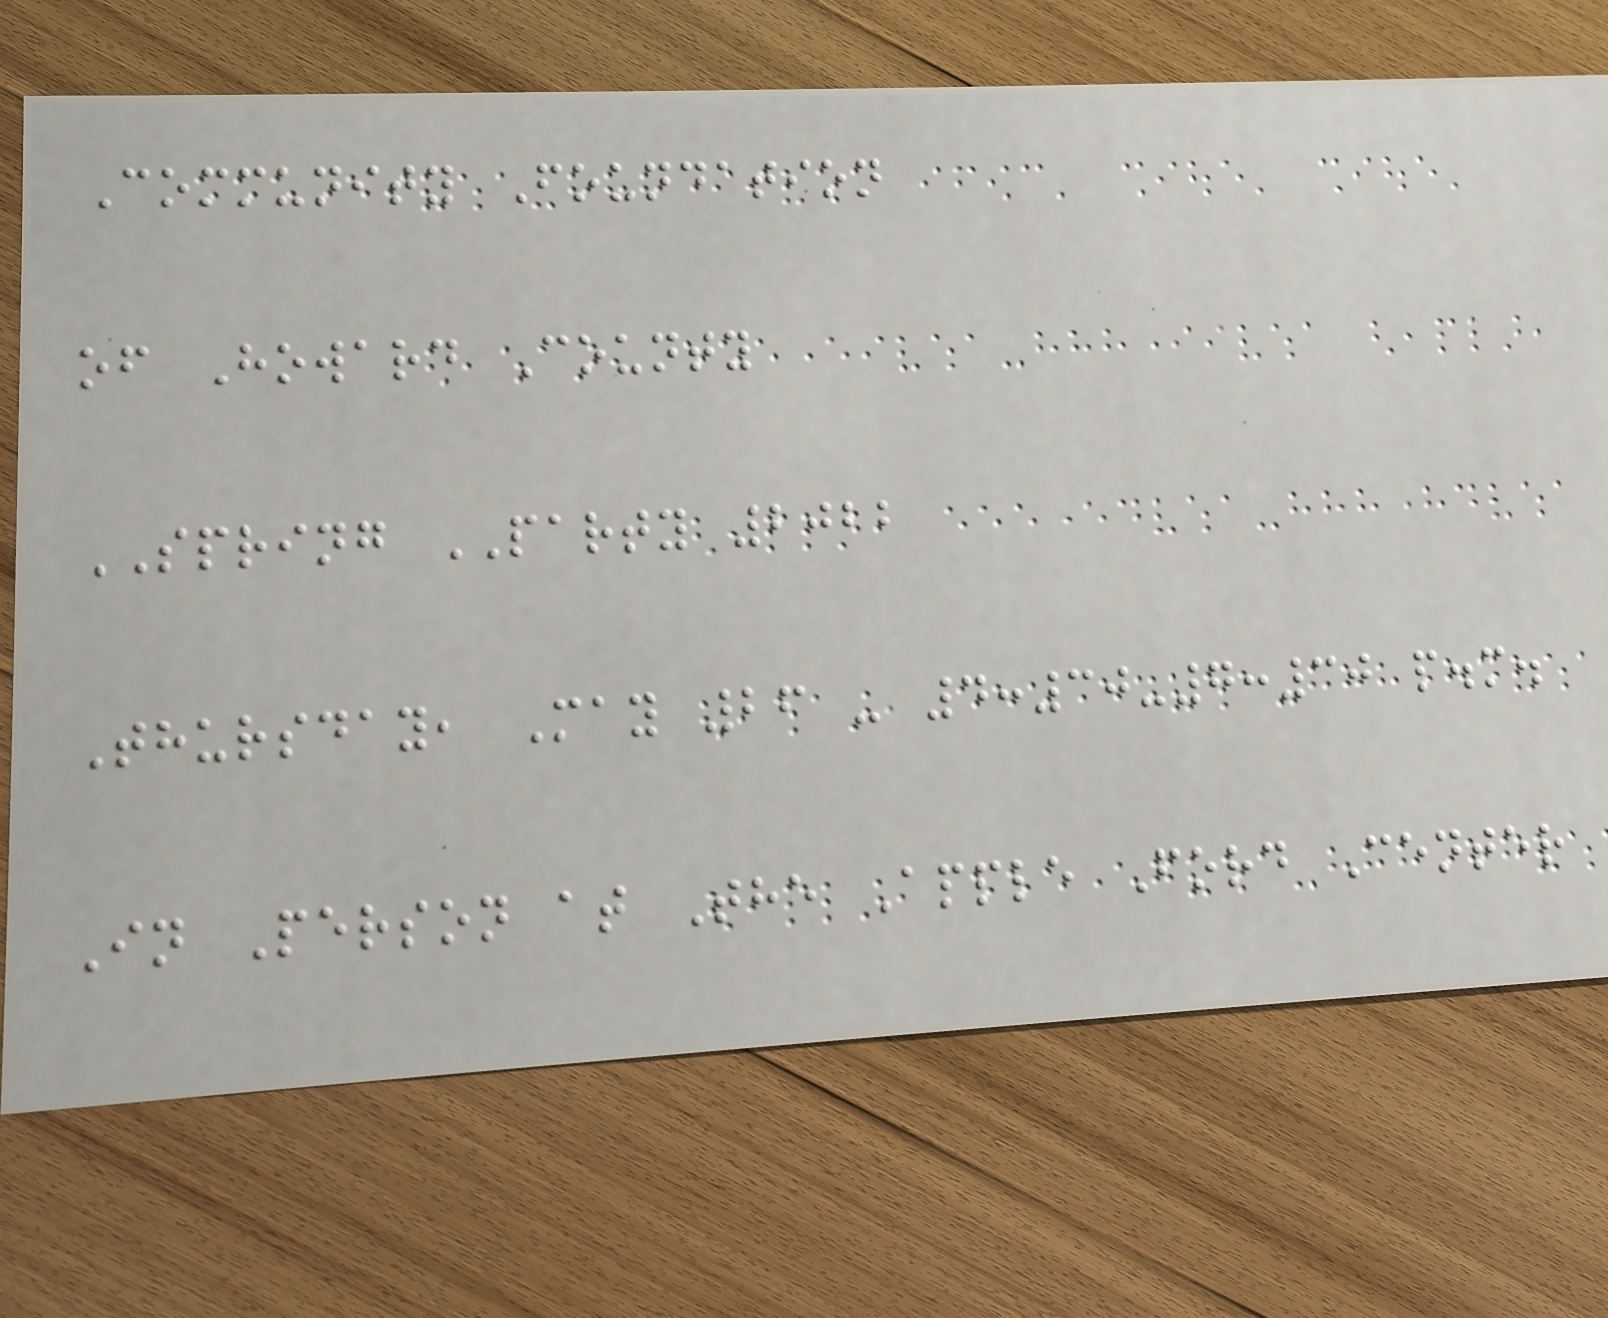Community Foundation
of Howard County
SPRING PARTY 2022
Thursday, May 26 - 4:30-7:30 p.m.
In Person at The Apple Ford Center
